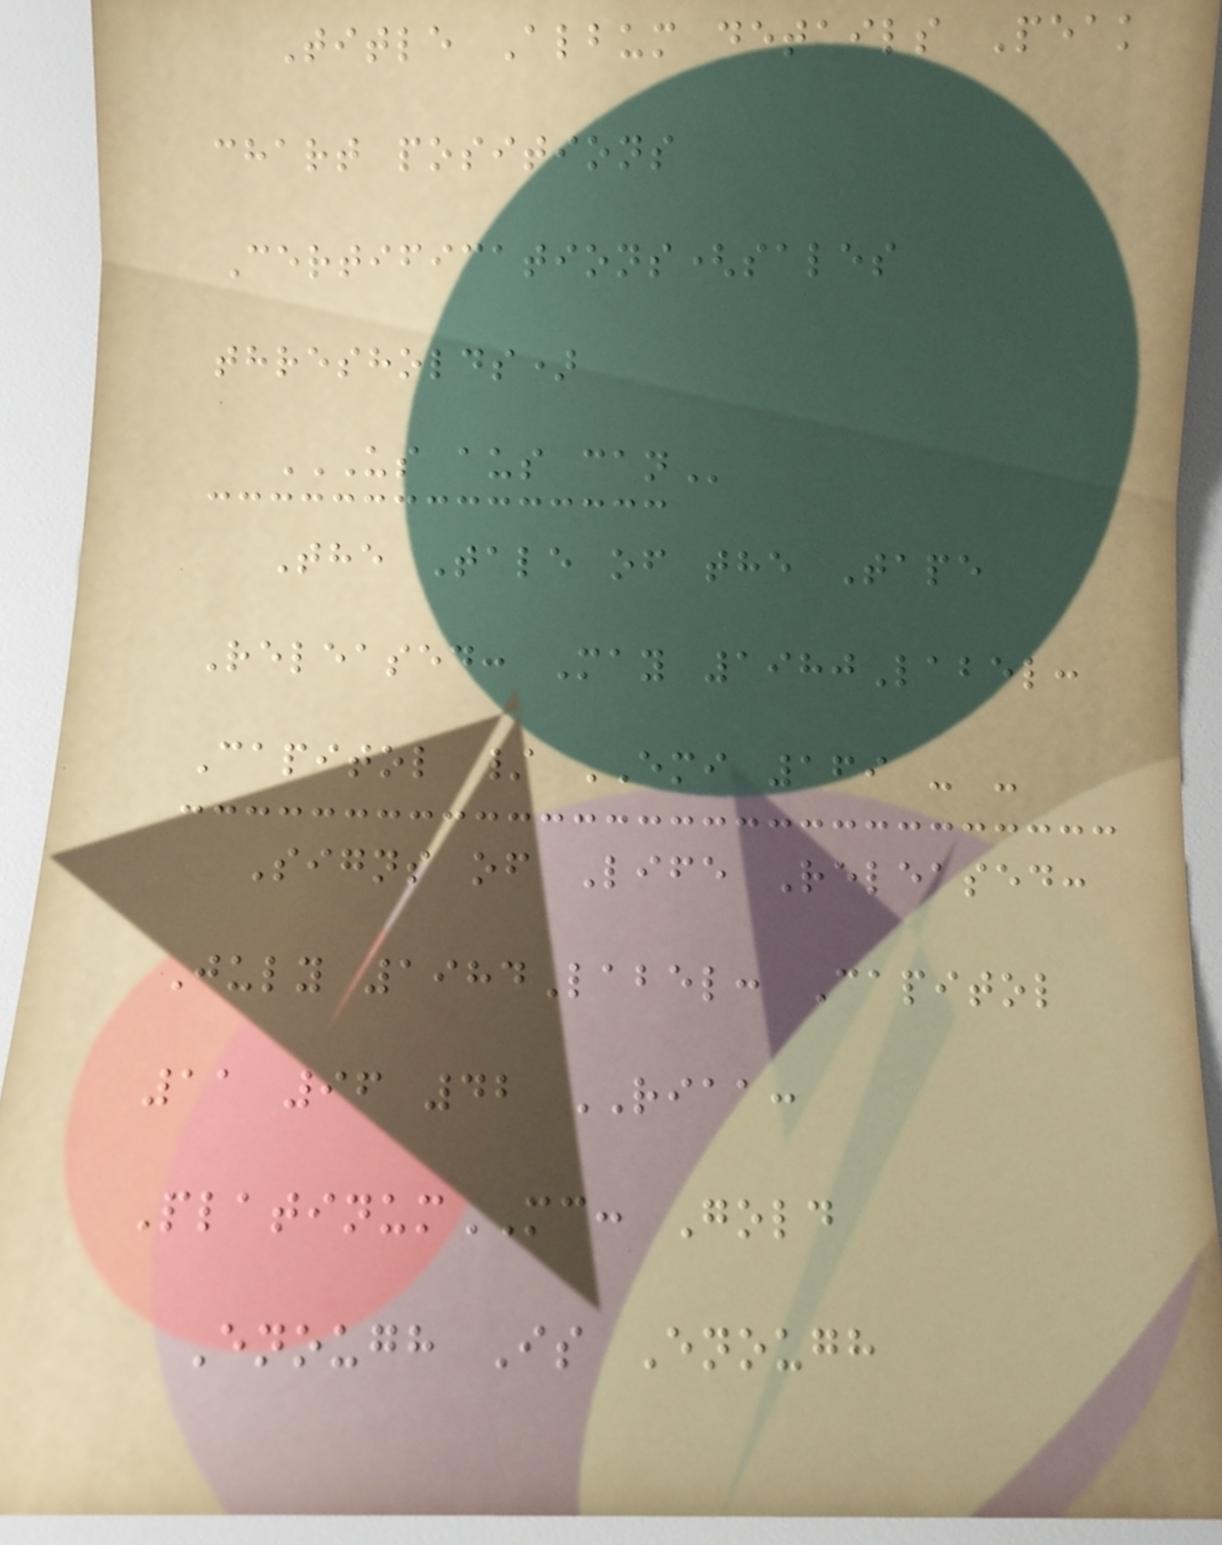Title Album details Peak
chart positions
Certifications(sales
thresholds)
US AUS CAN
The Tale of the Tape
Released: May 1980Label:
Capitol / EMI 169 - -
Signs of Life Released:
July 1984Label: Capitol
11 96 42 RIAA:
PlatinumMC: Gold
Enough Is Enough
